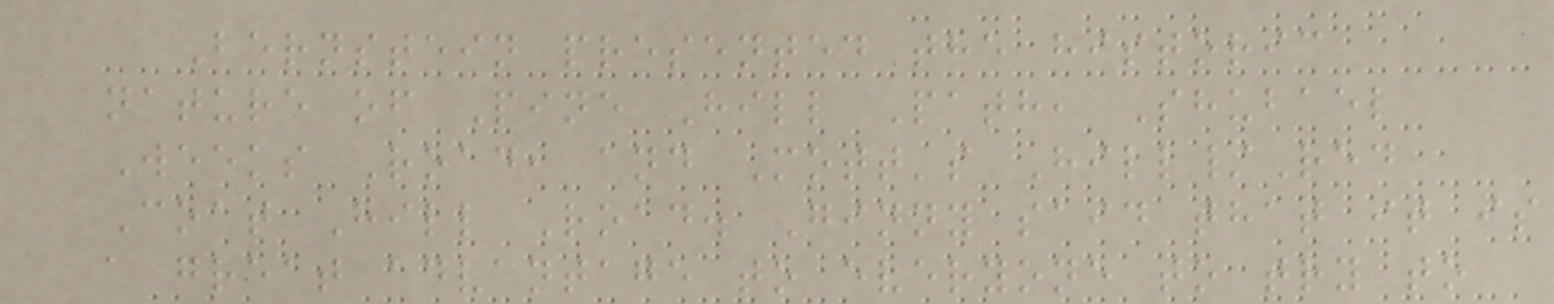Bernstein presented the historic
nature of Pine Hill Path, Shubael
Weeks Road, and Mott's Hill/Red
Coat Hill Road. Ginny said that it is
a great advantage to everyone to try to
